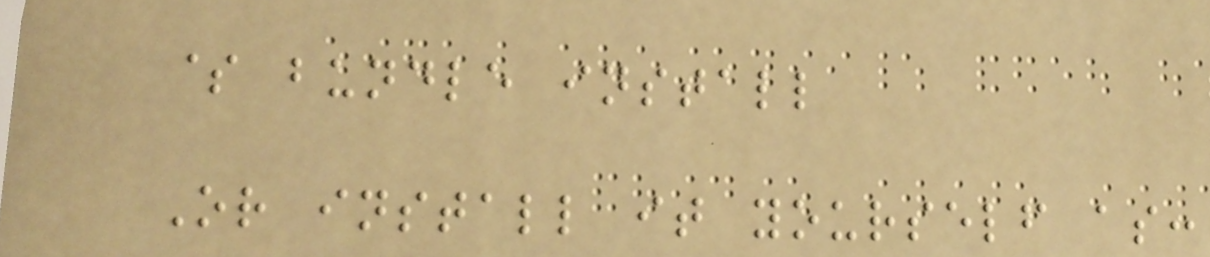$ bundle install
Or install it yourself as:
